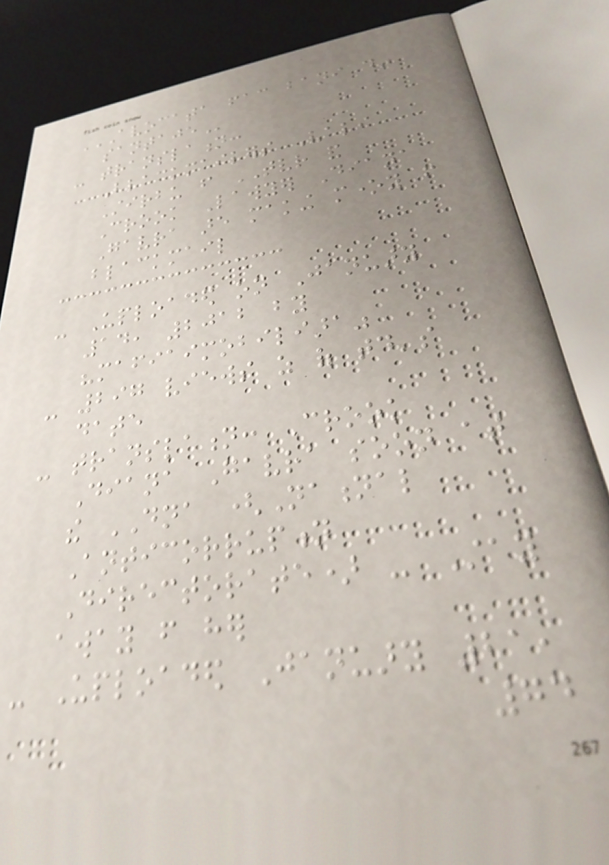AVOCATA FAC BANI DIN
SANTAJE
- translation:
Blackmailers Vali
Stirbu from TVR and
Crook Lawyer Diana
Gavra are making money from
blackmail
- Uploaded on January
14, 2012 by
"mafiaimobiliara"
- 297 views as of today's
date
- translation: Crook
Diana Gavra soon at
the DNA (National
Anticorruption
Directorate) - Stay
away from her
- Uploaded January 21,
74
